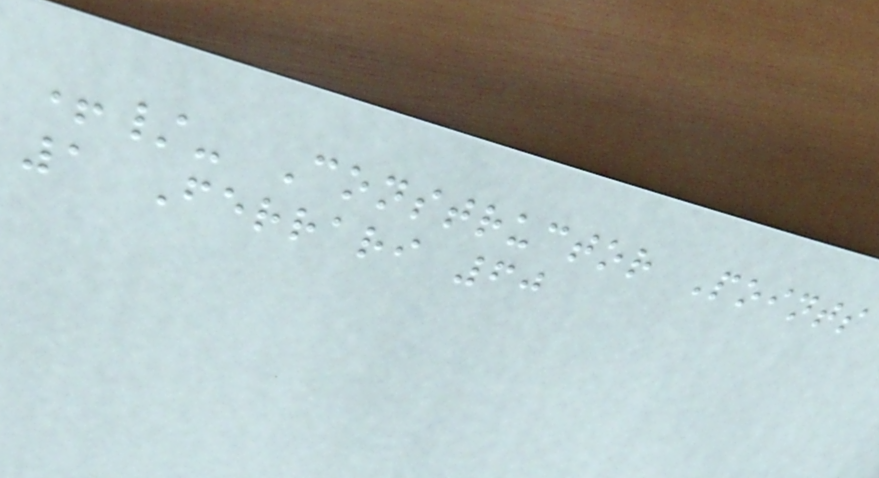+/- Constructor Points
1 Ferrari 60
